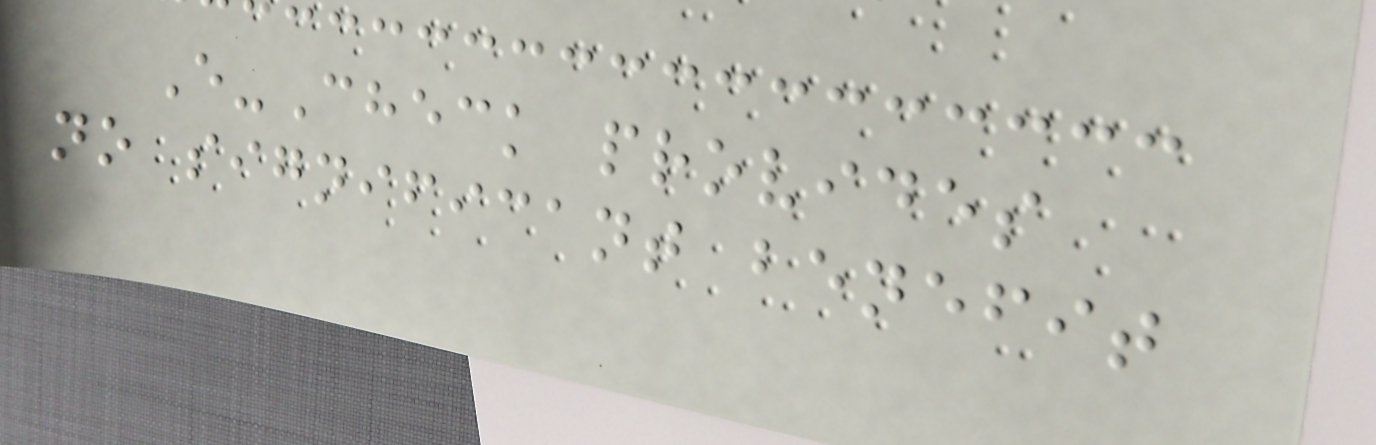E-Check provides
no significant benefit
